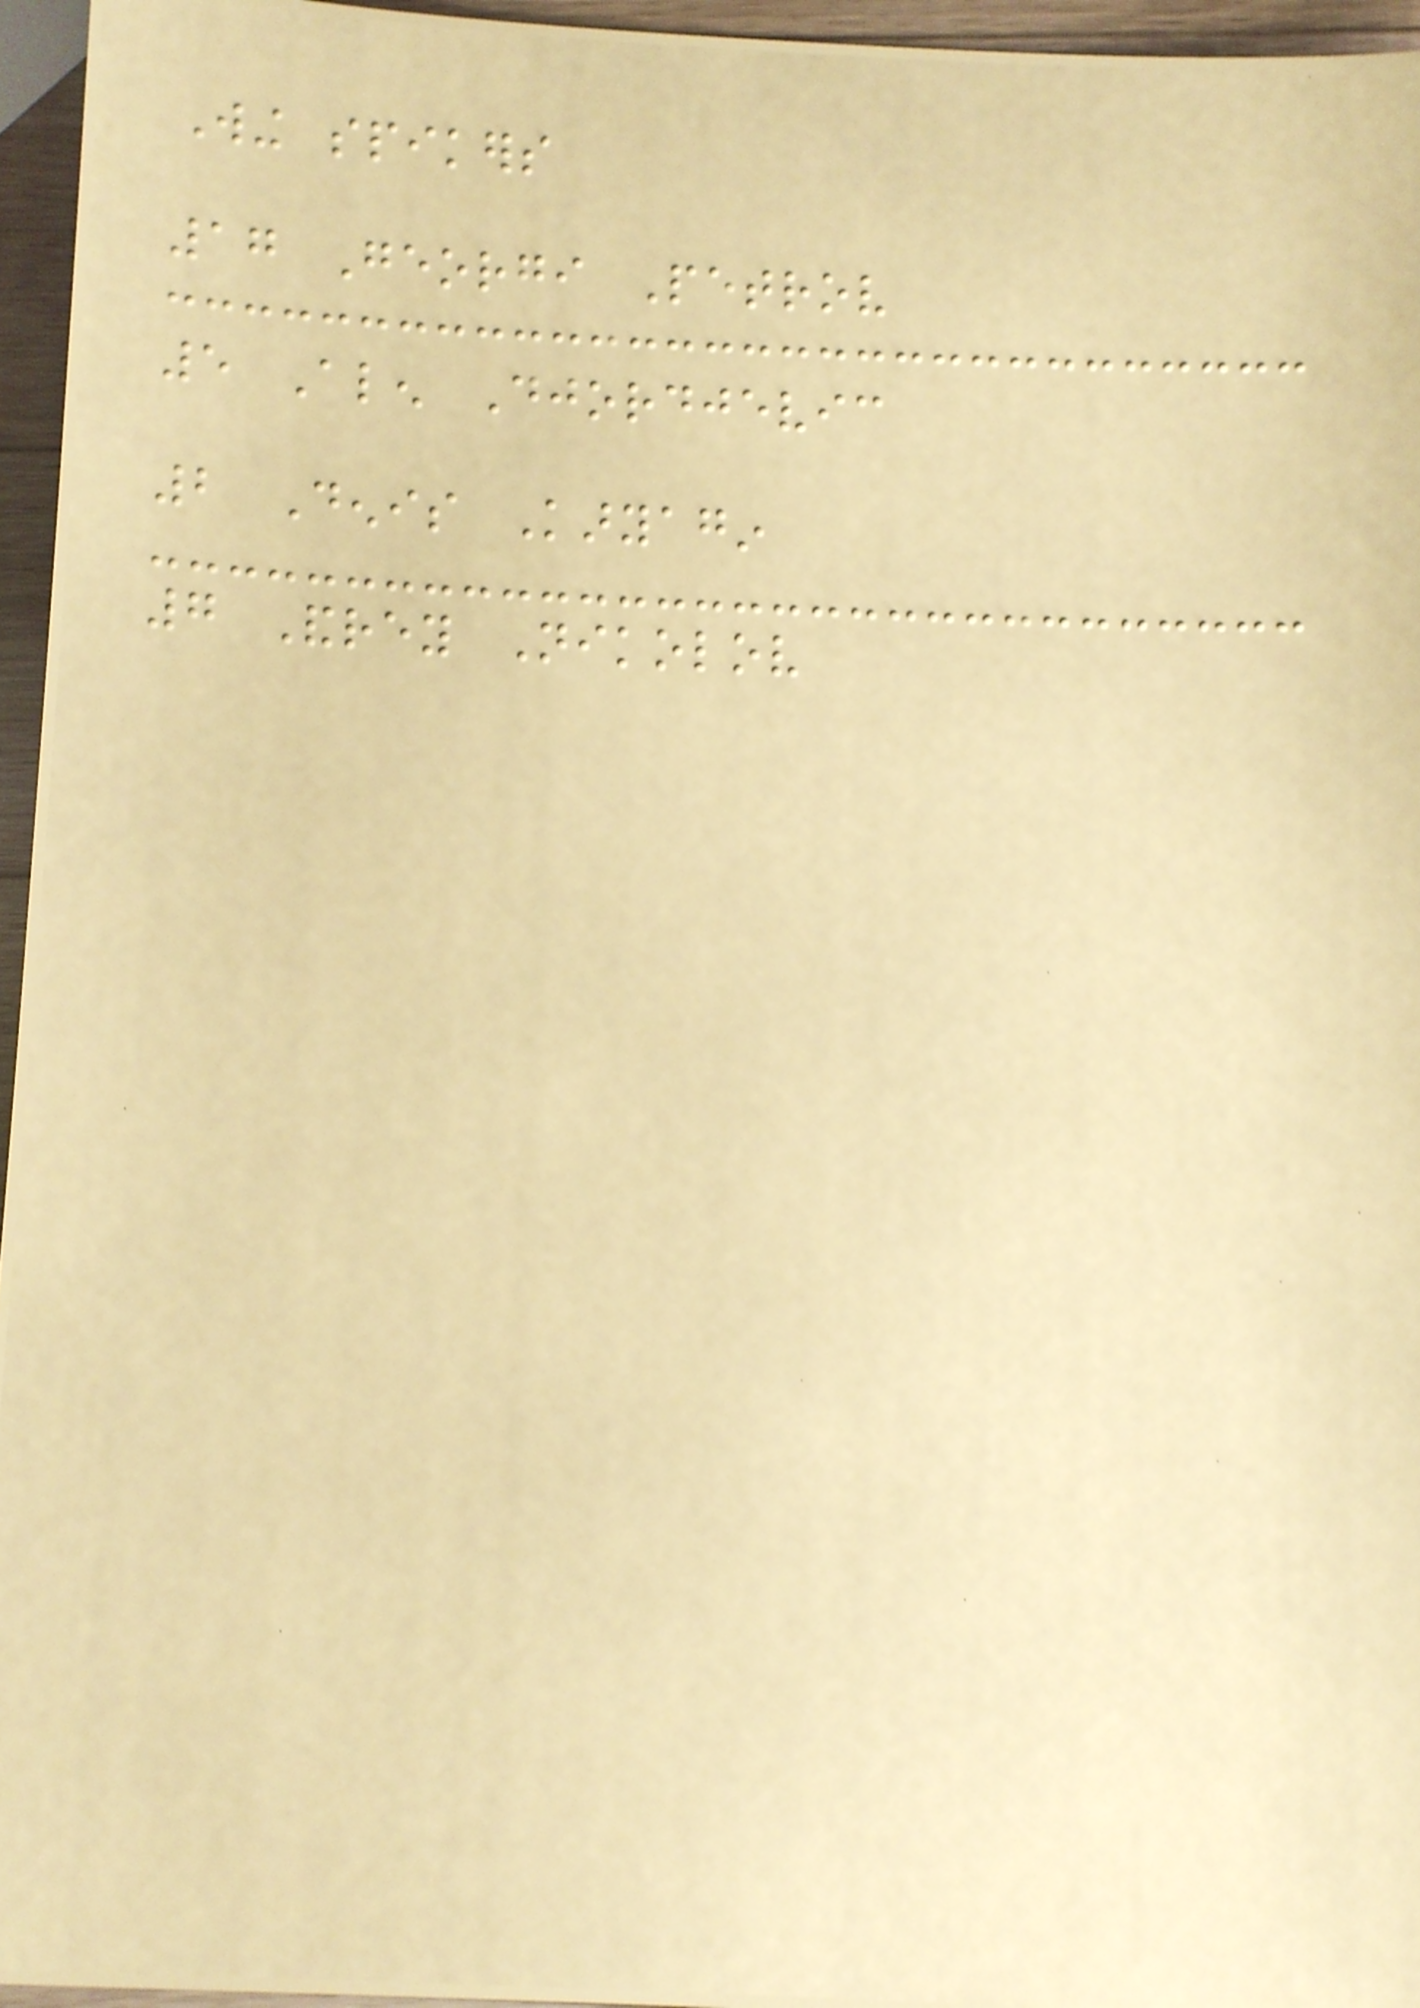Wing spikers
17 Georgi Petrov
5 Alen Djordjevic
2 Denis Karyagin
7 Andrey Nikolov
